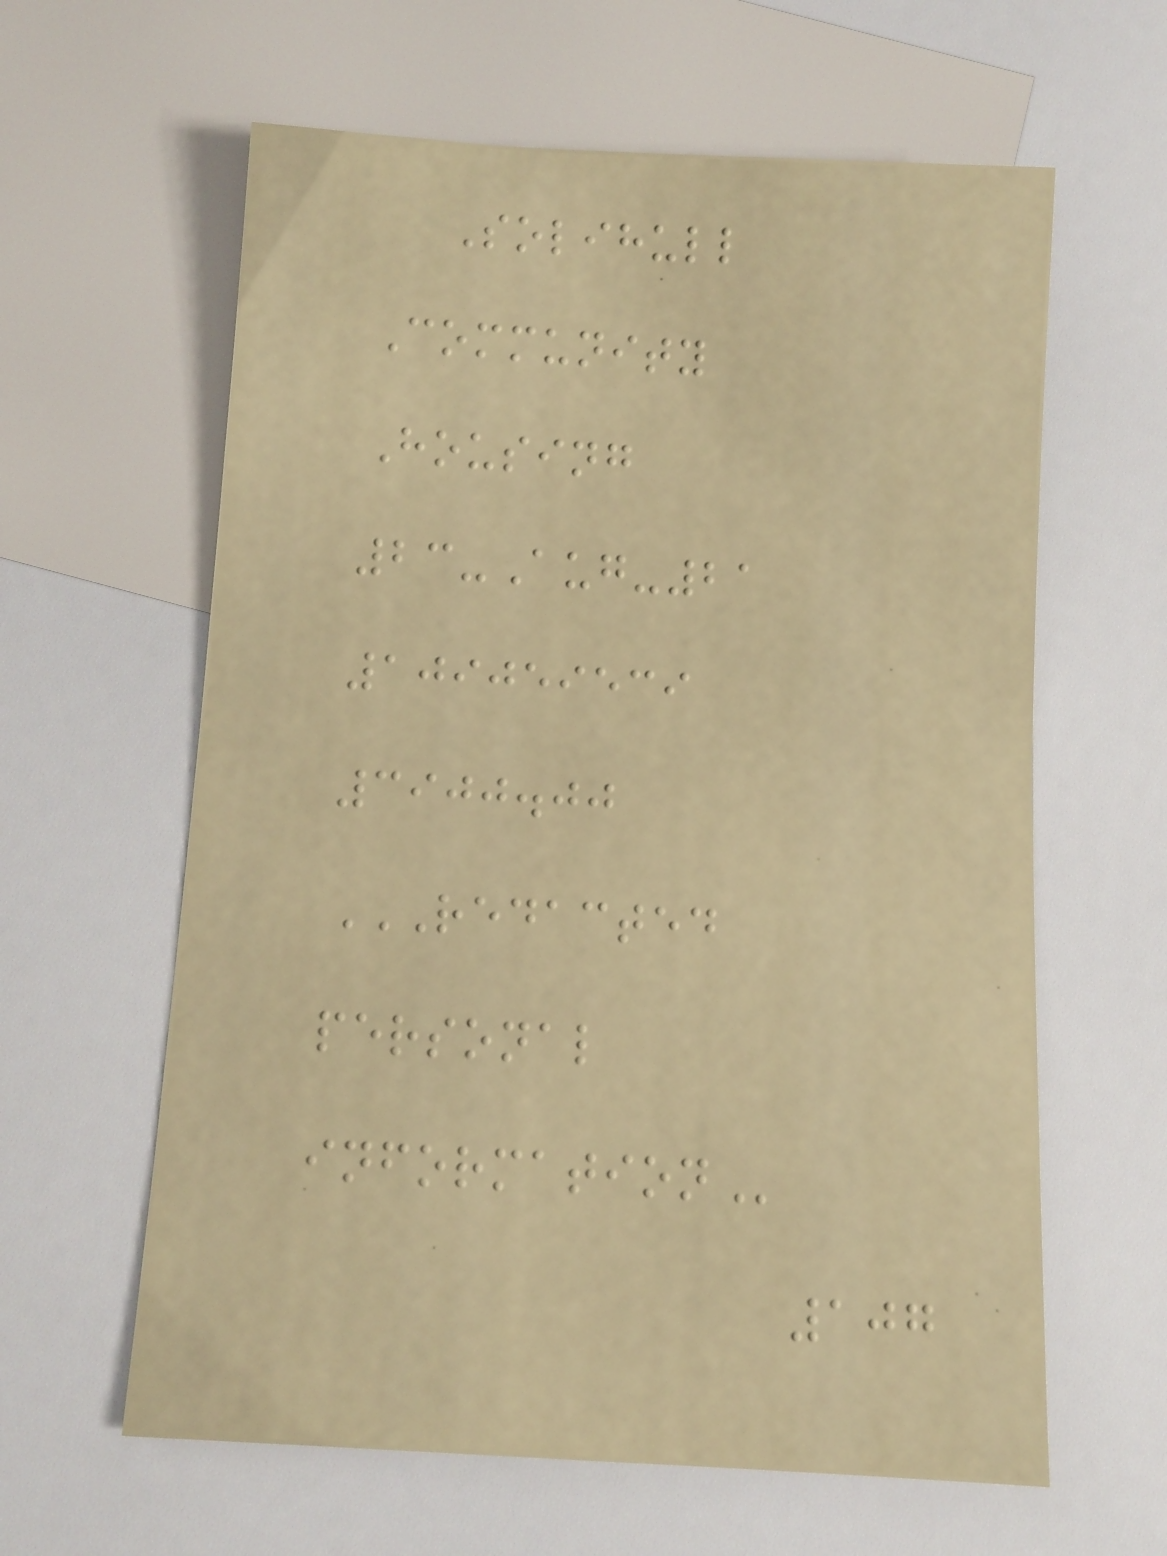Solihull
Community
Housing
23-Aug-21
109059539
3900.00
REDACTED
PERSONAL
INFORMATION
107
